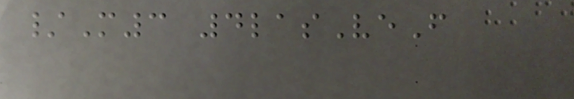/M3 4lasVeF
